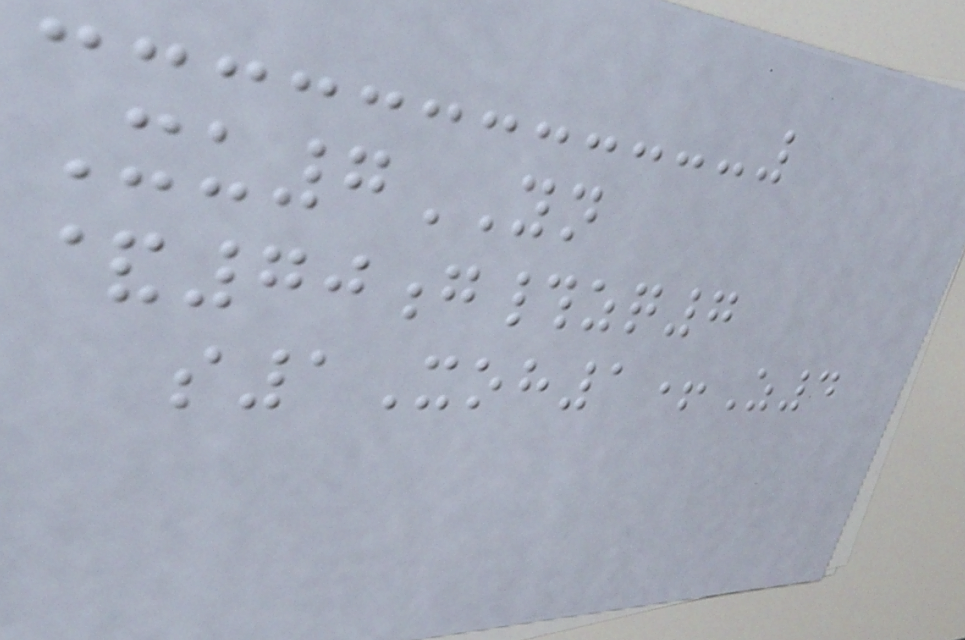Xu7YN
&70g#zq7
s1Xoh1+Z4
